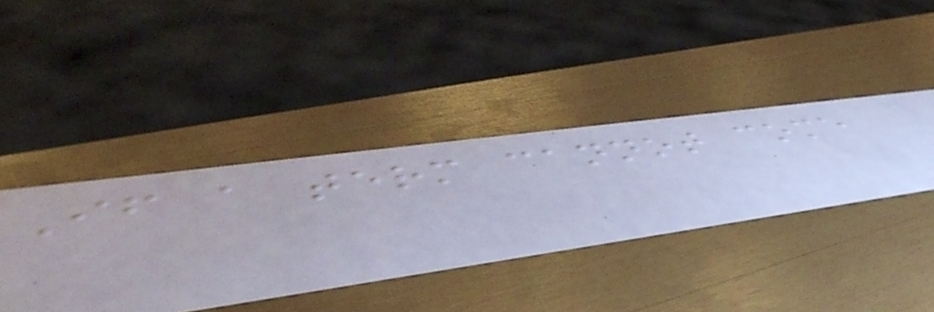If a term cannot come
